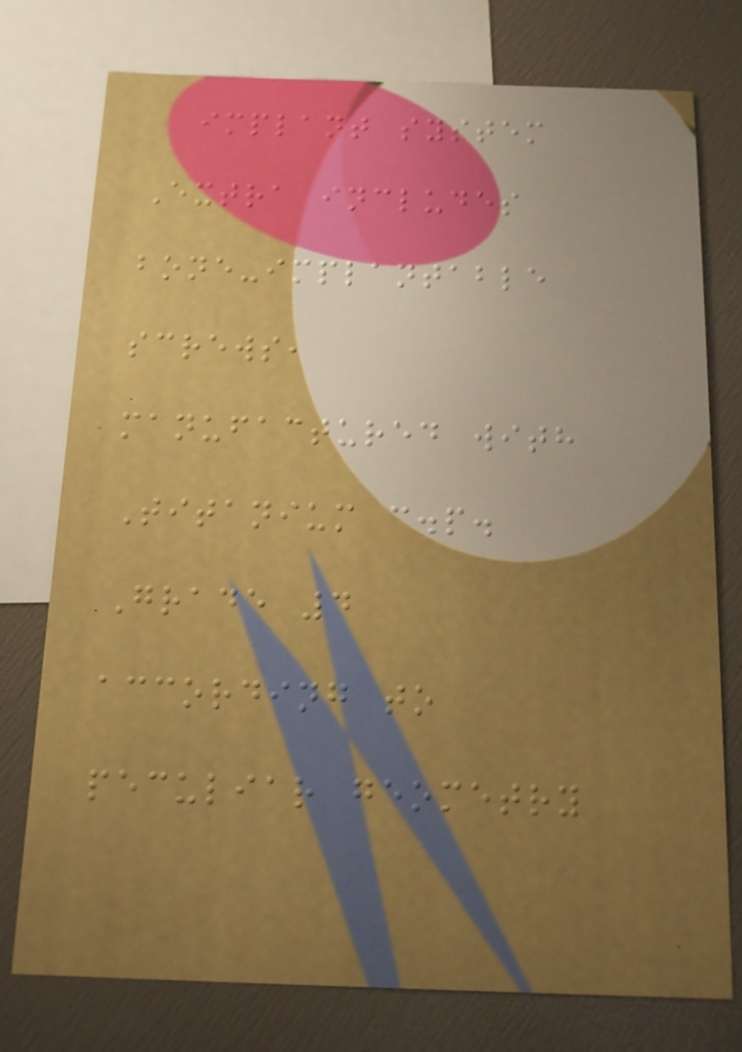implant system
Extra includes
bone-implantable
screws,
manufactured with
Titanium c.p.
Grade 4
according to
peculiar geometry
